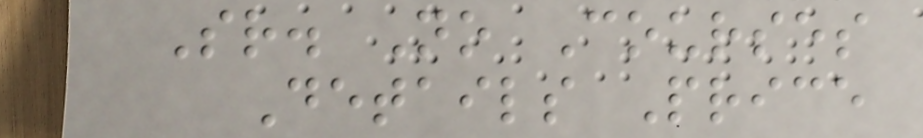Sr. No Courses
Details Price
